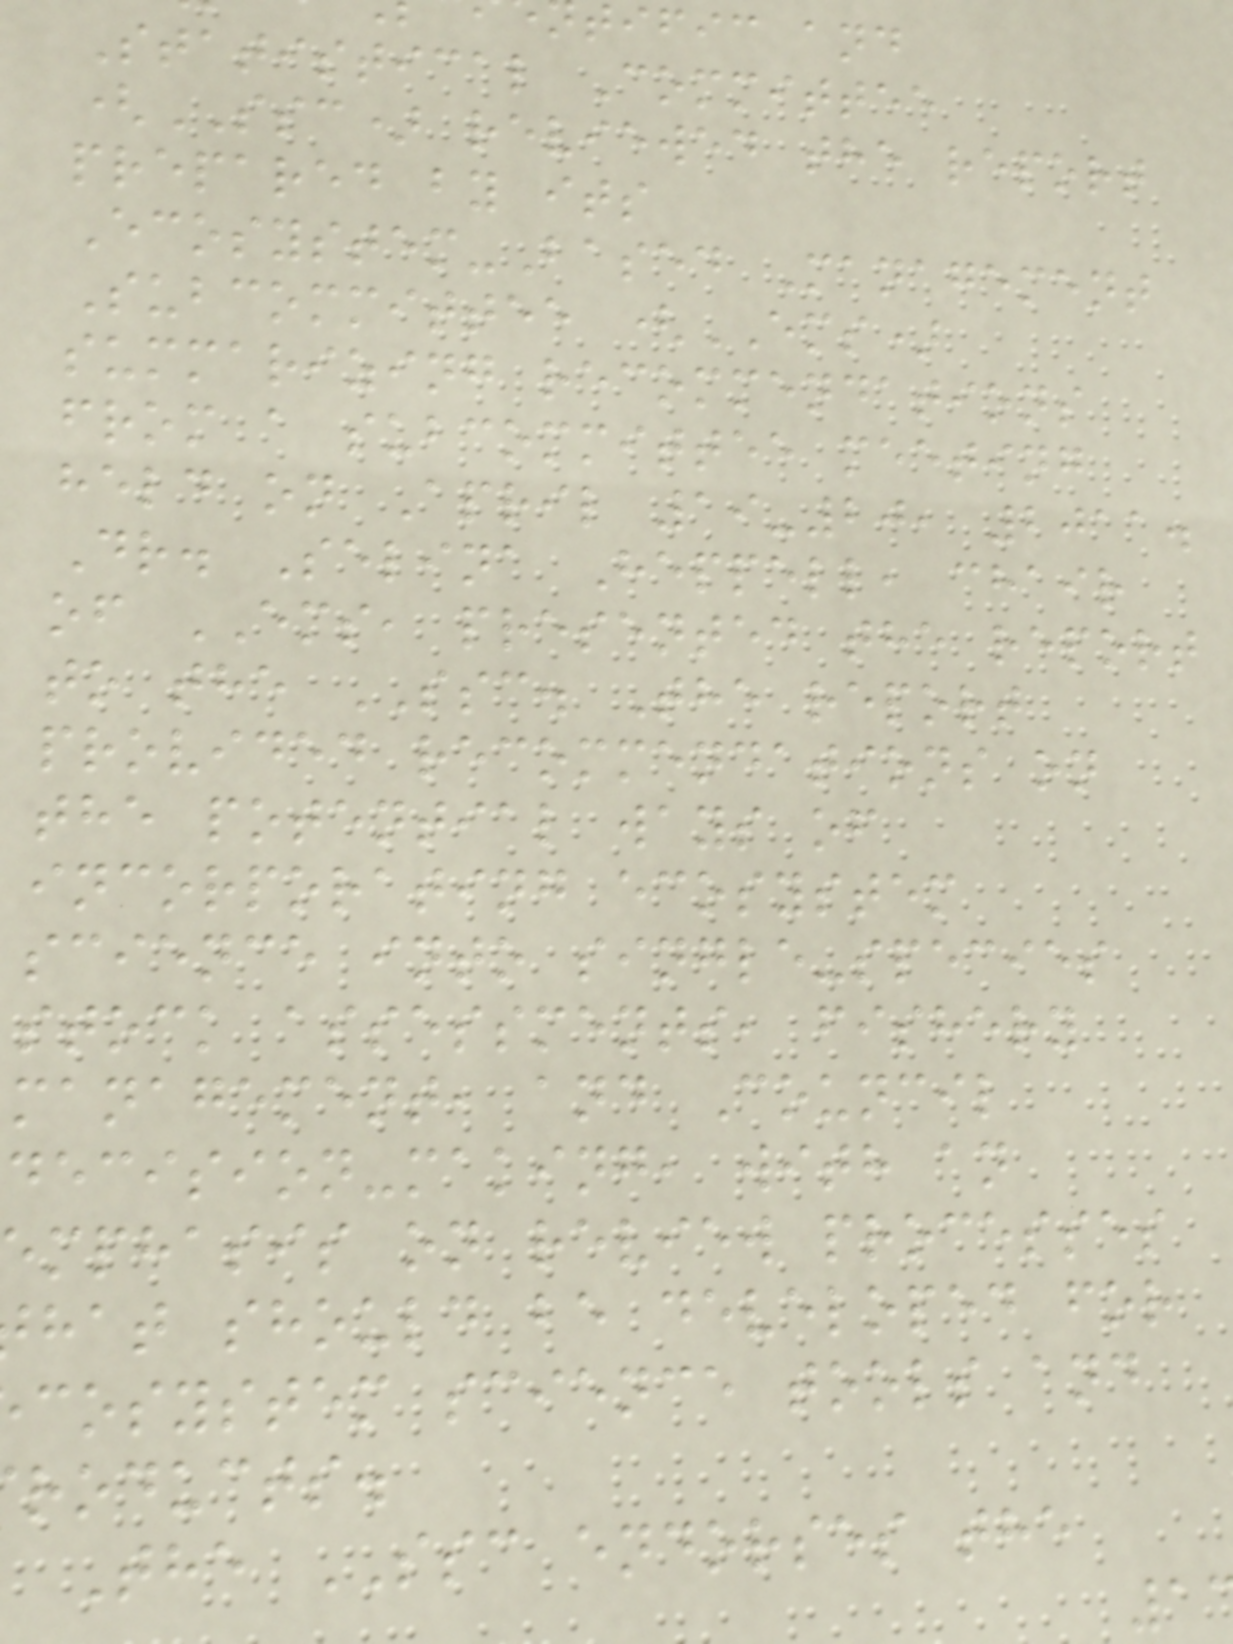tific and
Statistical Committee
(SSC) reviewed the report
prepared by its
Ecosystem-Based Management
Subcommittee (EMS)
summarizing recommendations
from a subcommittee meeting
held on April 19-20, 2011.
Dr. Selina Heppell, chair
of EMS, presented the report
to the SSC. The report
provided recommendations on
the potential ways of
incorporating ecosystem
science into single-species
stock assessments, fishery
management, and Council
decision-making, with an
mphasis on review processes
hat should be developed for
cosystem science tools and
roducts.
The SSC endorses the
